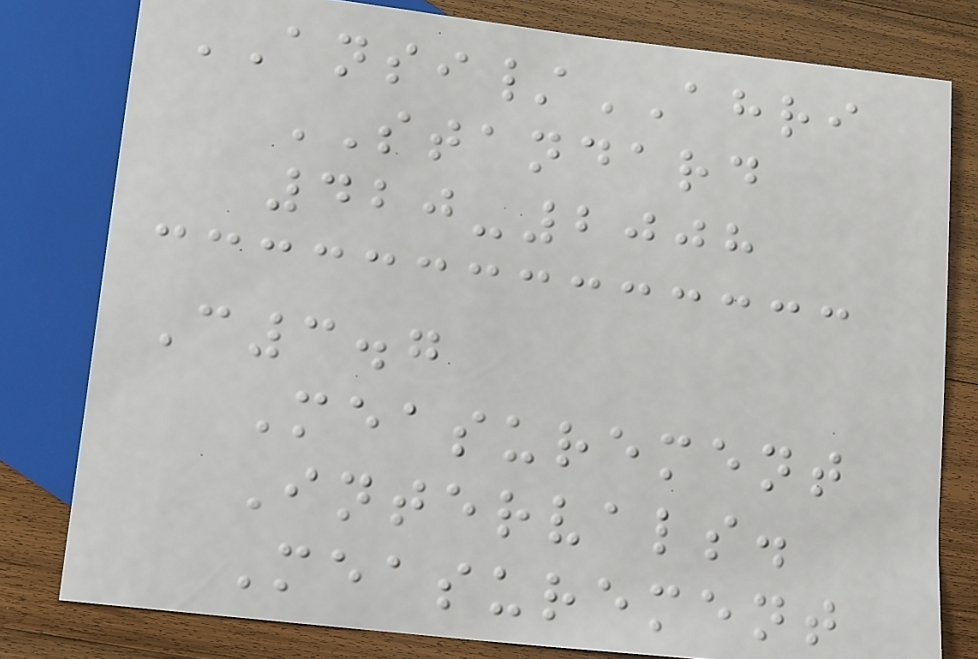ANSI/AHRI
STANDARD
420-2008
C3.7
Measurement
Intervals.
Measurement
